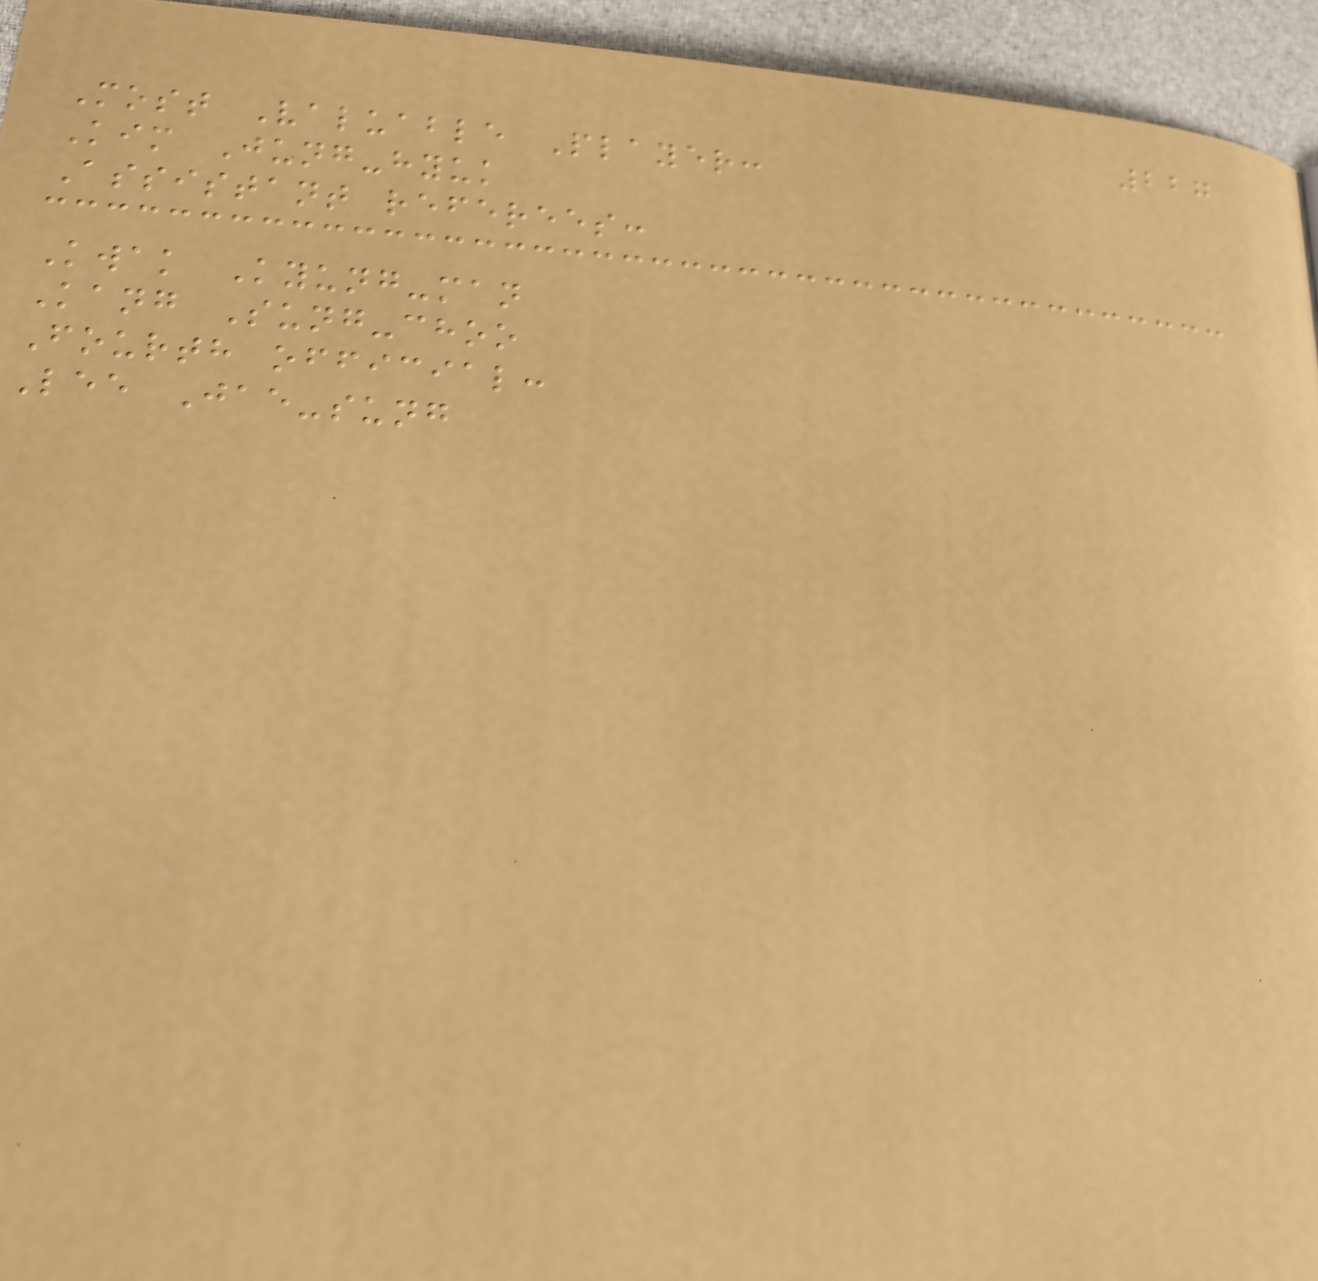227
Most Valuable Player:
Kim Jung-hyuk
Assistant referees:
Kwak Kyung-man
Kang Sung-choo
Fourth official:
Lee Jae-sung
